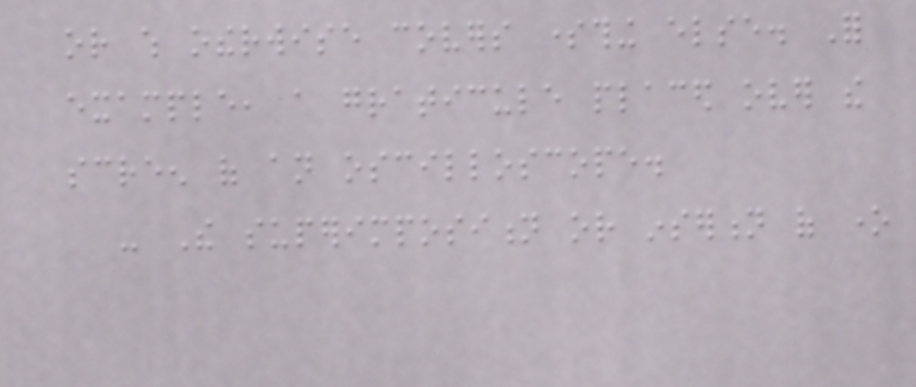or which otherwise covers something else. For
example, a graticule placed over the
screen of an oscilloscope.
- The superimposition or insertion of one
